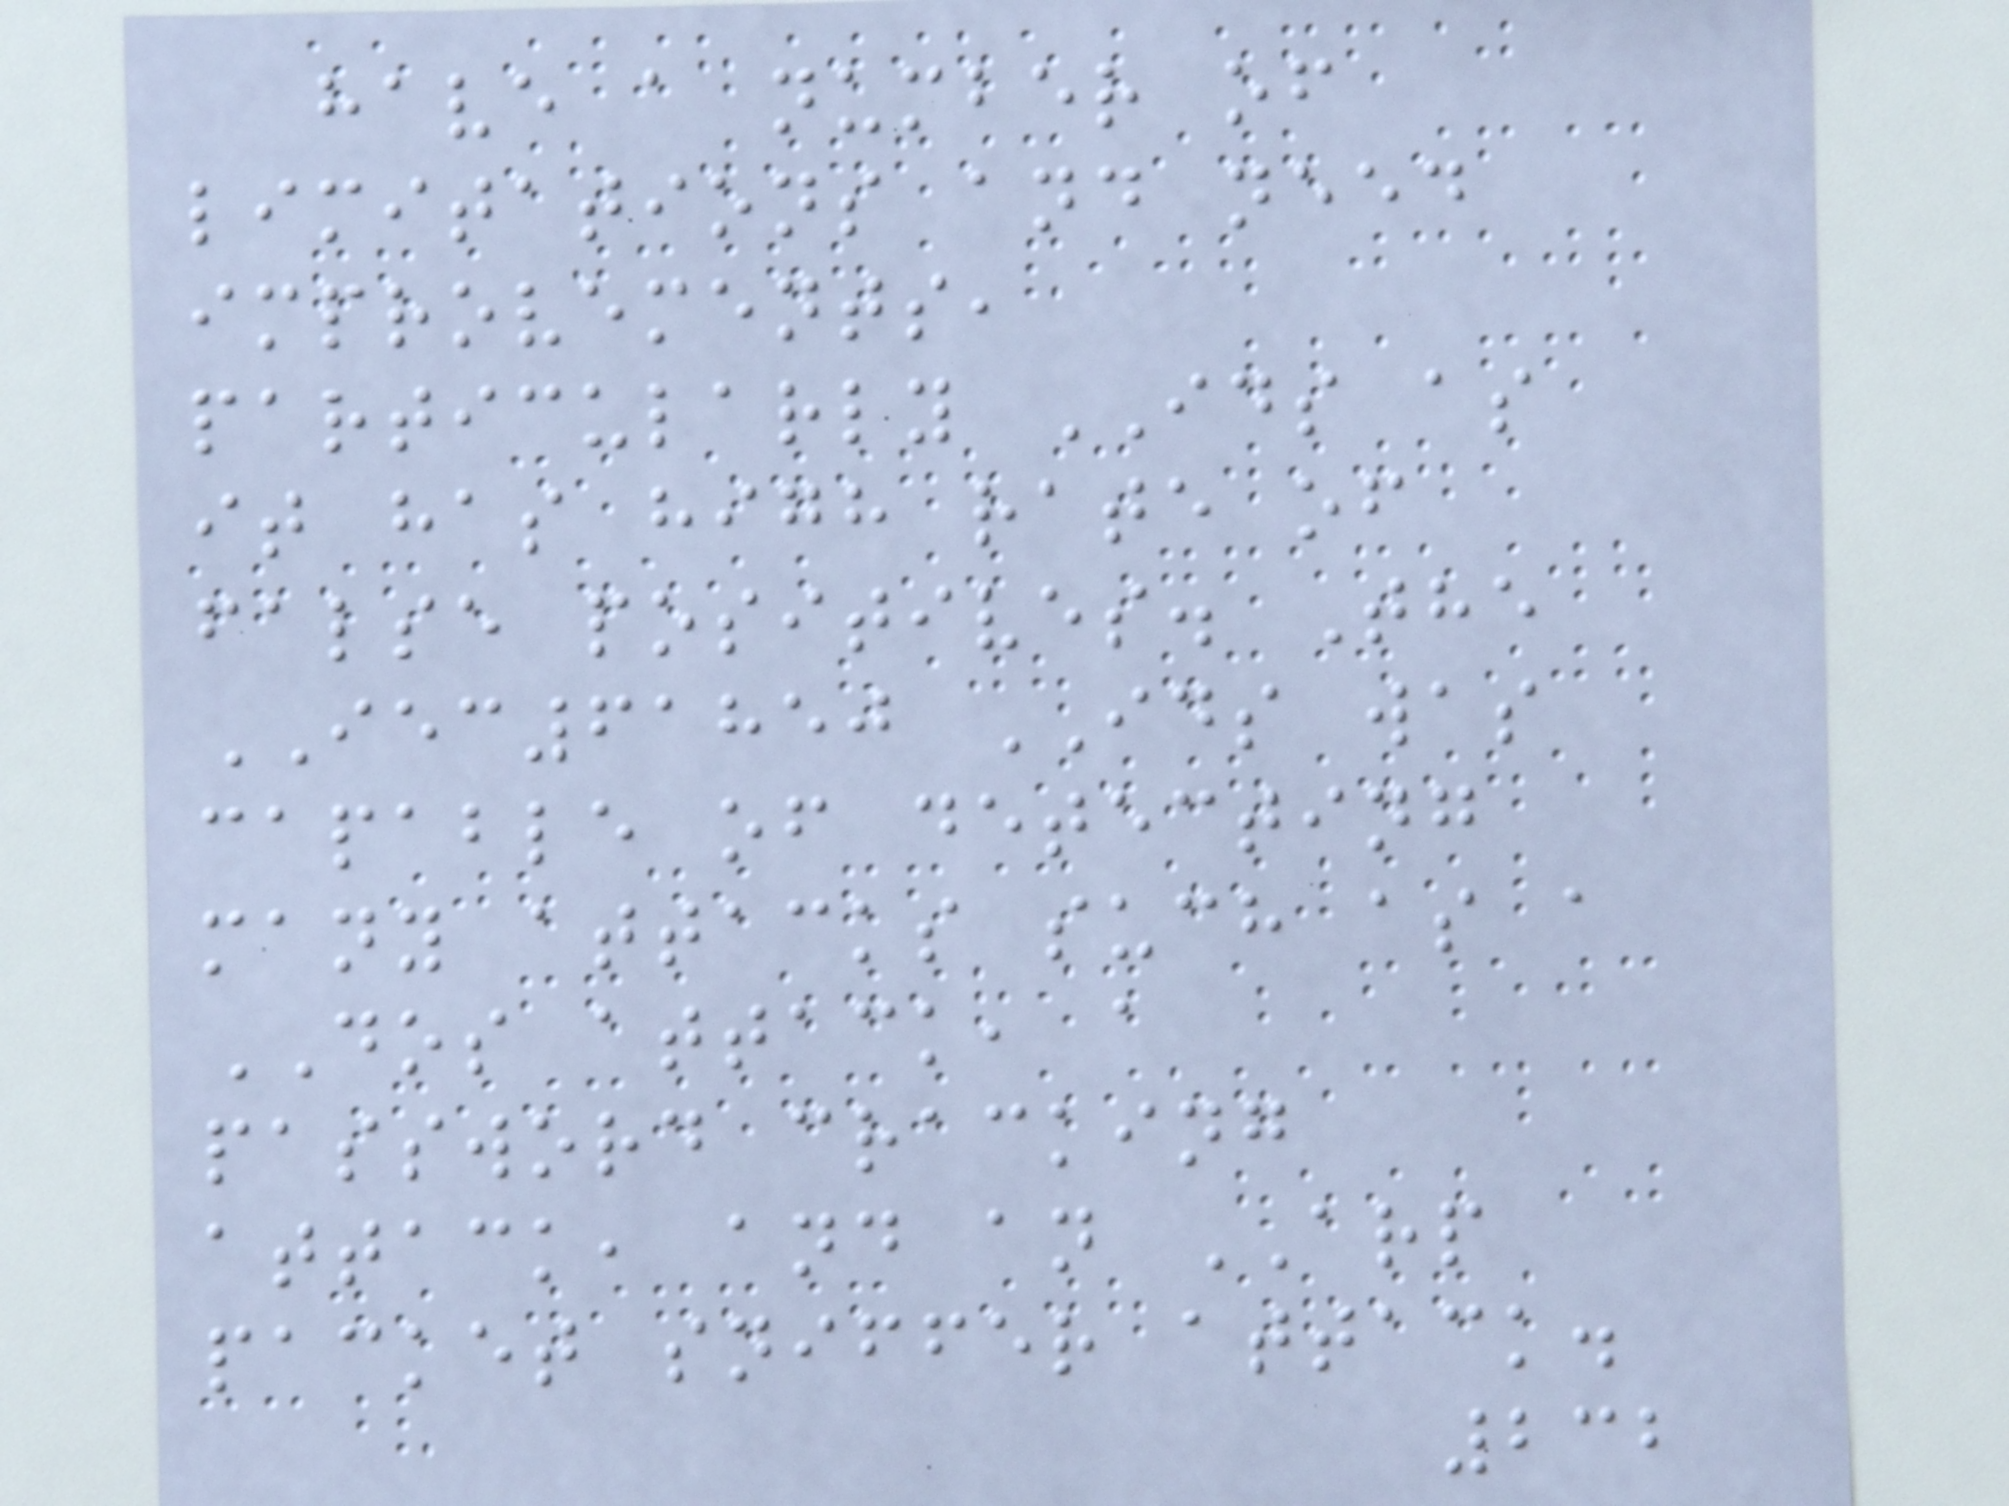have a number of
limitations and need
improvements,
particularly IDS as
it has high rate of
false positives. The
IEC61850 IDS was
capable of detecting
many attacks such as a
DOS attack, a
password cracking
attack, and an ARP
packet sniffer attack.
232
